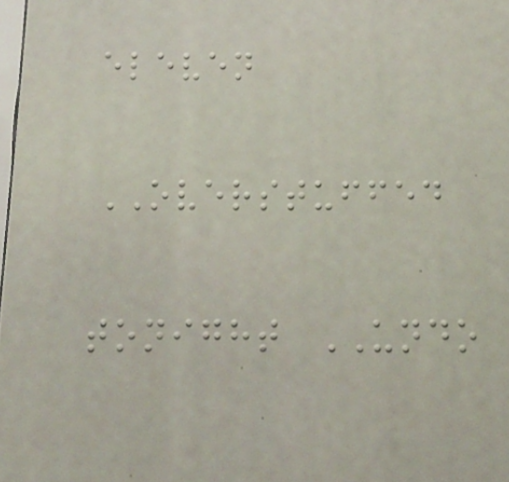eleven
OVERSTUFFED
tonight UNDO
